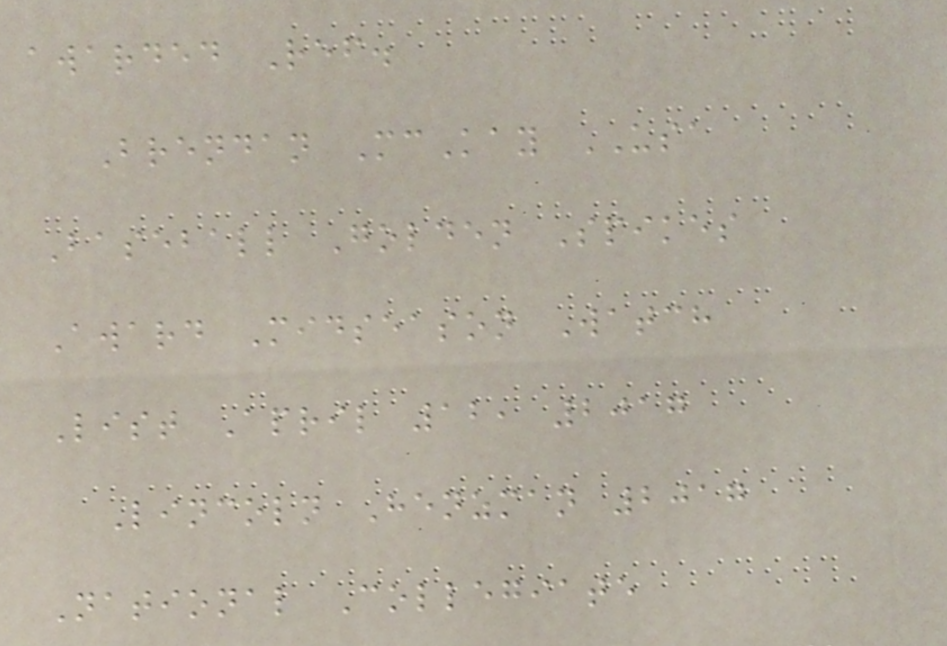awarded Ref.
Brendan McKay USA
Baseball Golden Spikes
Award Midseason Watch
List April 12, 2017
Lincoln Henzman 2017
National Collegiate
